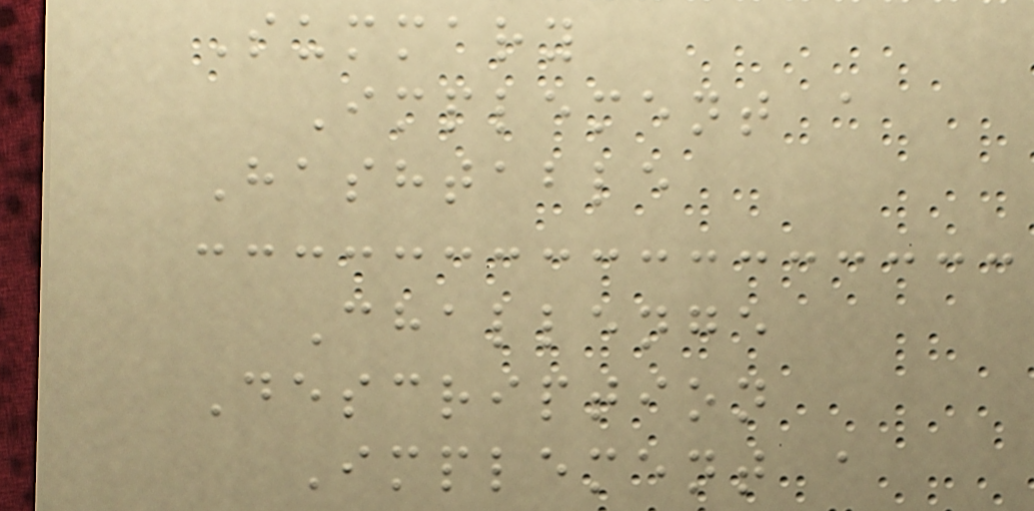Summary
Implement a
Hashtable
Challenge
Description
Implement a
